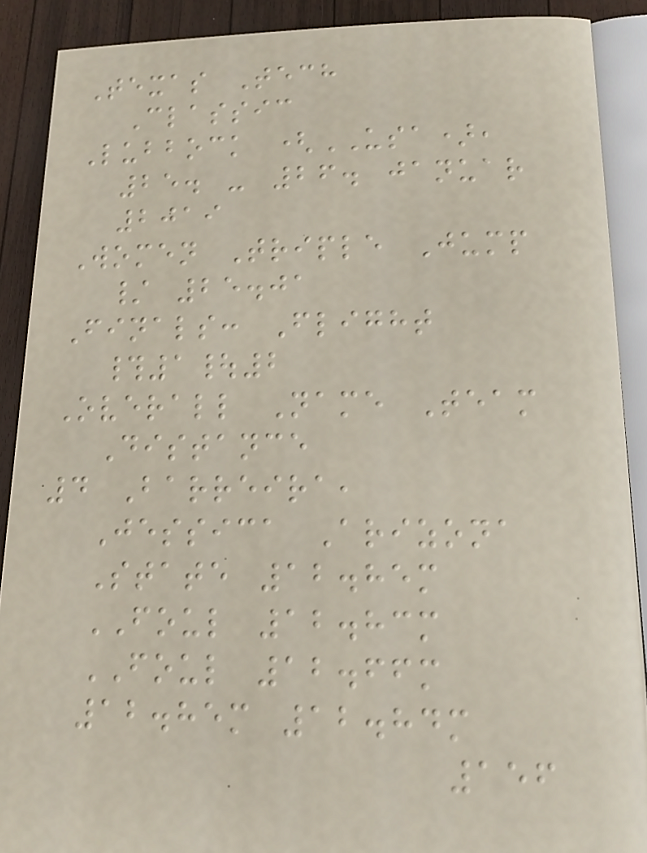Texas Tech
Classic
Lubbock (USA),
25. - 26. januar
2019
Women Triple Jump
/ 25.01
Finals: Flight
#1|2
Overall Name Team
Distance
4 Barreira,
Jessica Arizona
State 12.85m
FOUL 12.83m
FOUL 12.66m
12.85m 12.84m
156
